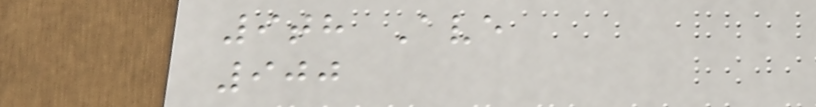9th Ave
900
